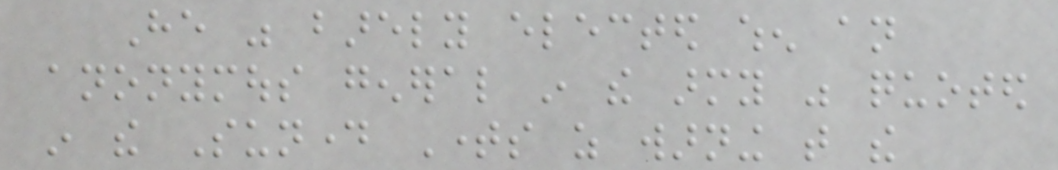He was barely elected when an
anonymous general in the army was quoted
in the Sunday Times as warning that the
